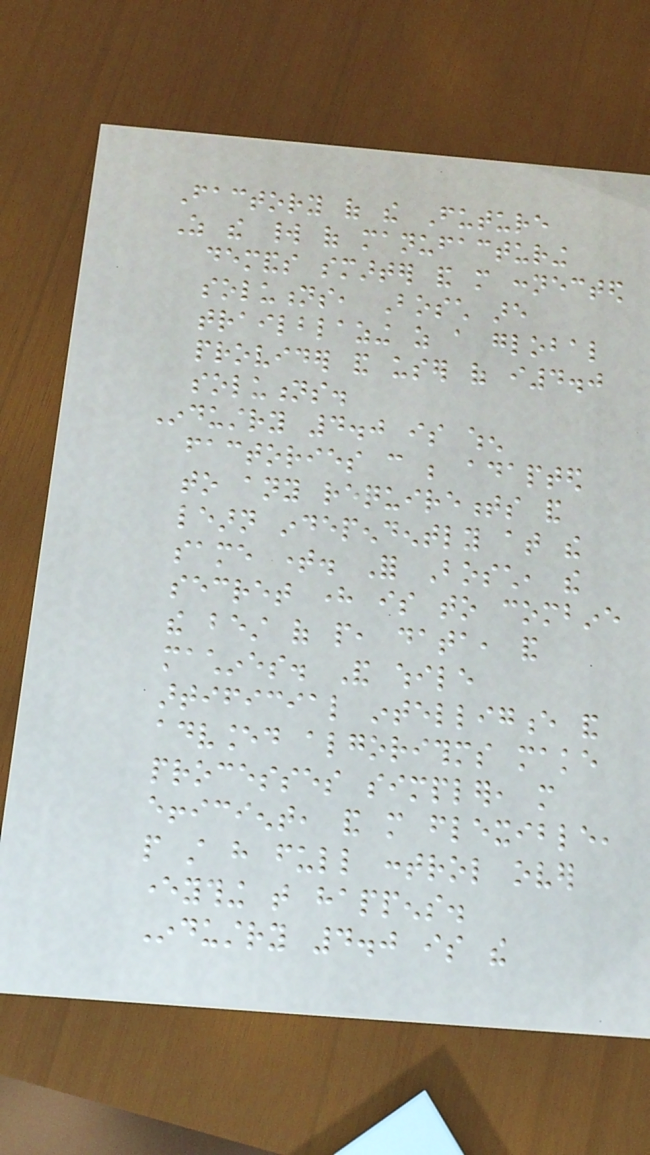Factory of the Future
As the world of manufacturing
demands smarter and more connected
solutions, Bosch are
trailblazing as a global
provider and user of i4.0
solutions.
Industry 4.0 is when
factories can be adapted
to any requirements and
learn independently at the
same time. For Bosch, the
secret here is to combine
the best of people, data, and
machines. And while
artificial intelligence and
advanced algorithms make
processes simpler, more
efficient, and more flexible,
people still have full control over
everything that happens.
Industry 4.0 is the
